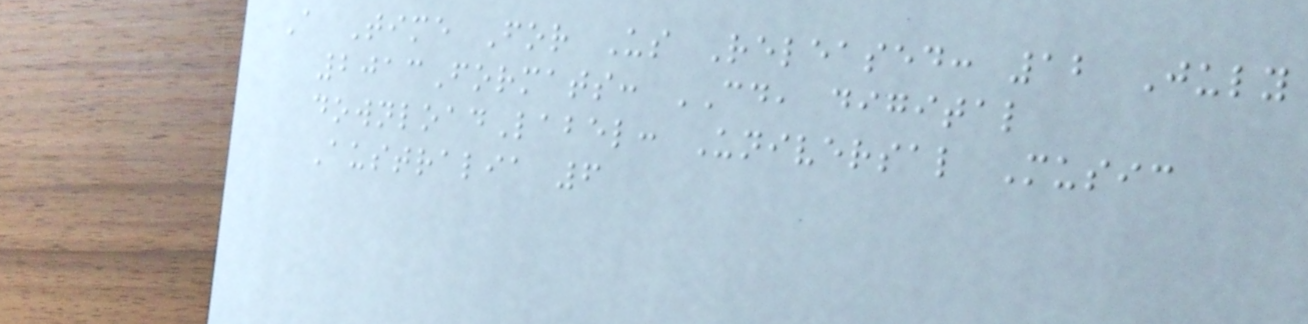A Time For Us Released: 12 July
2013Formats: CD, digital
downloadLabel: Universal Music
Australia 6
